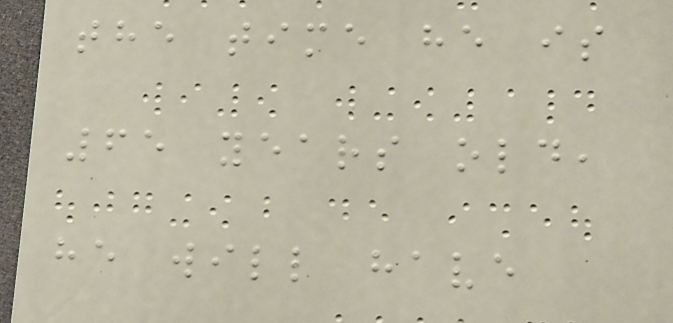the time he is
65 years old,
he will have
